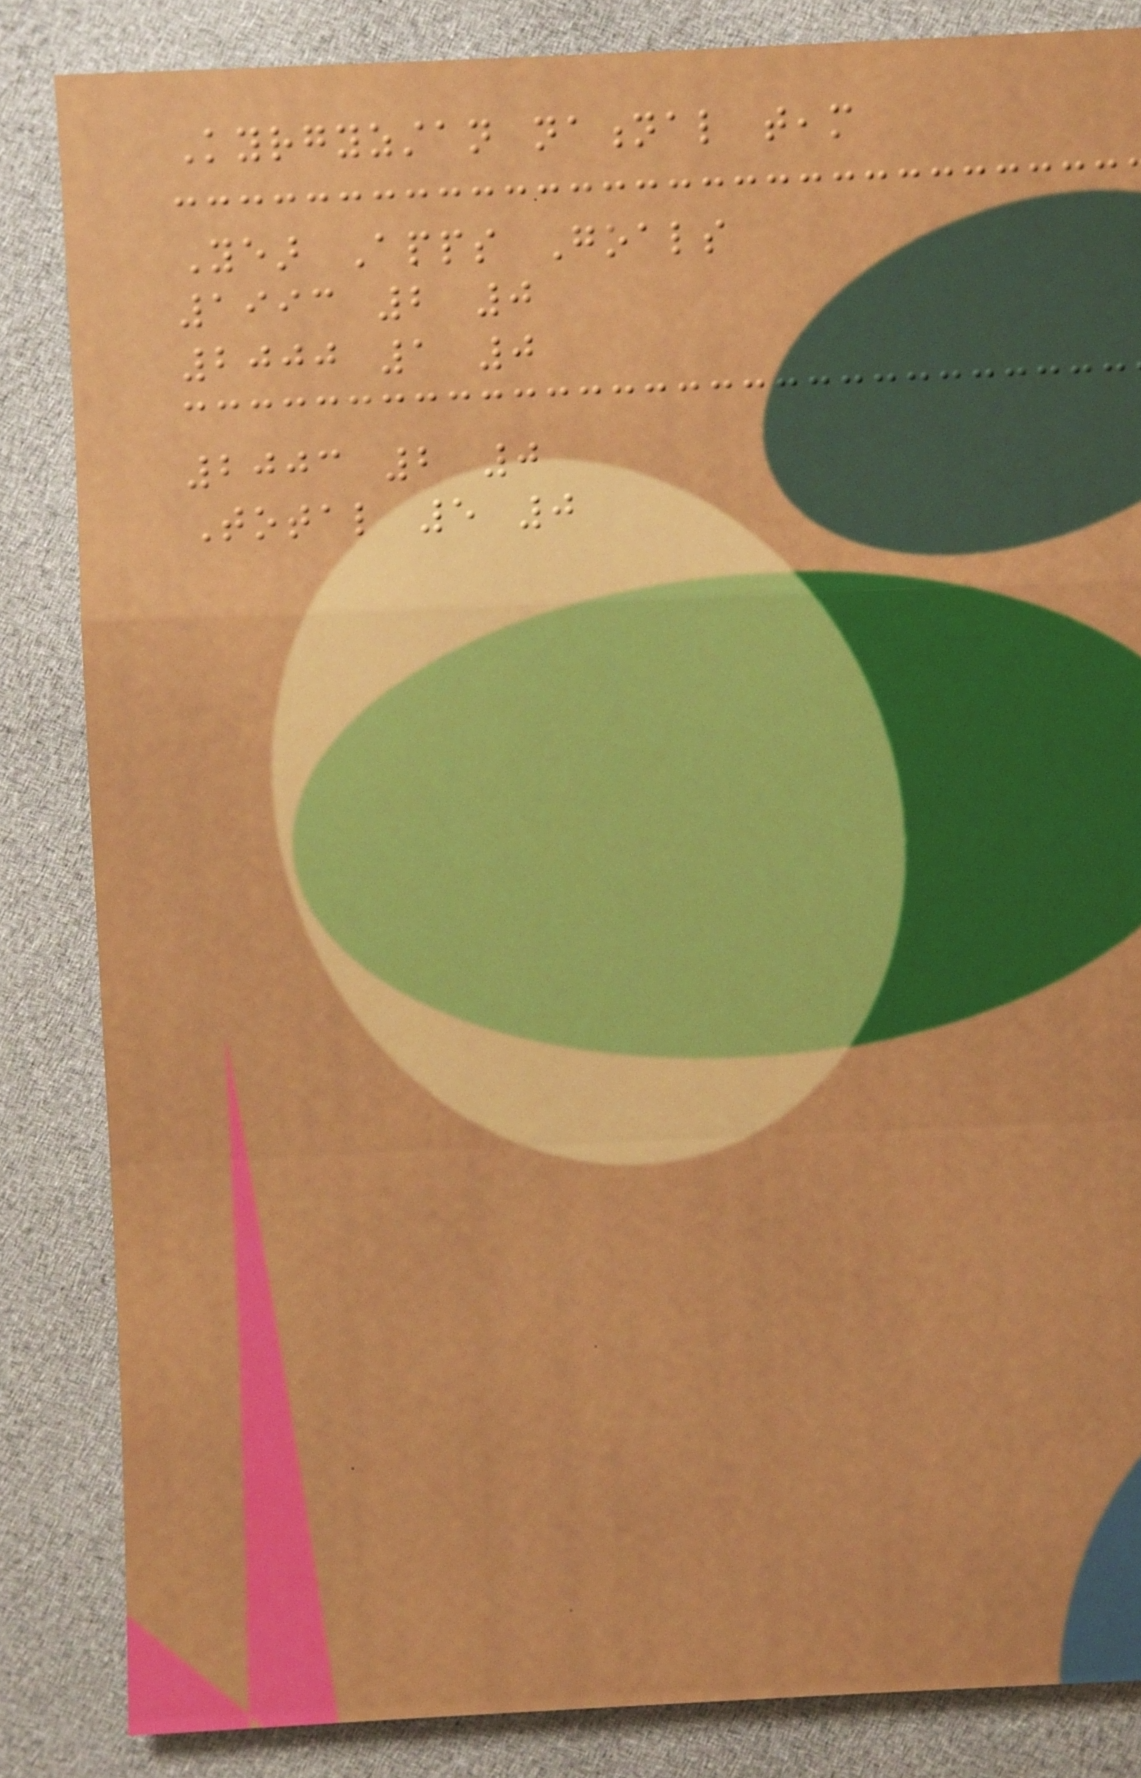Kyrgyzstan national team
Year Apps Goals
1993 2 0
2000 1 0
2003 2 0
Total 5 0
